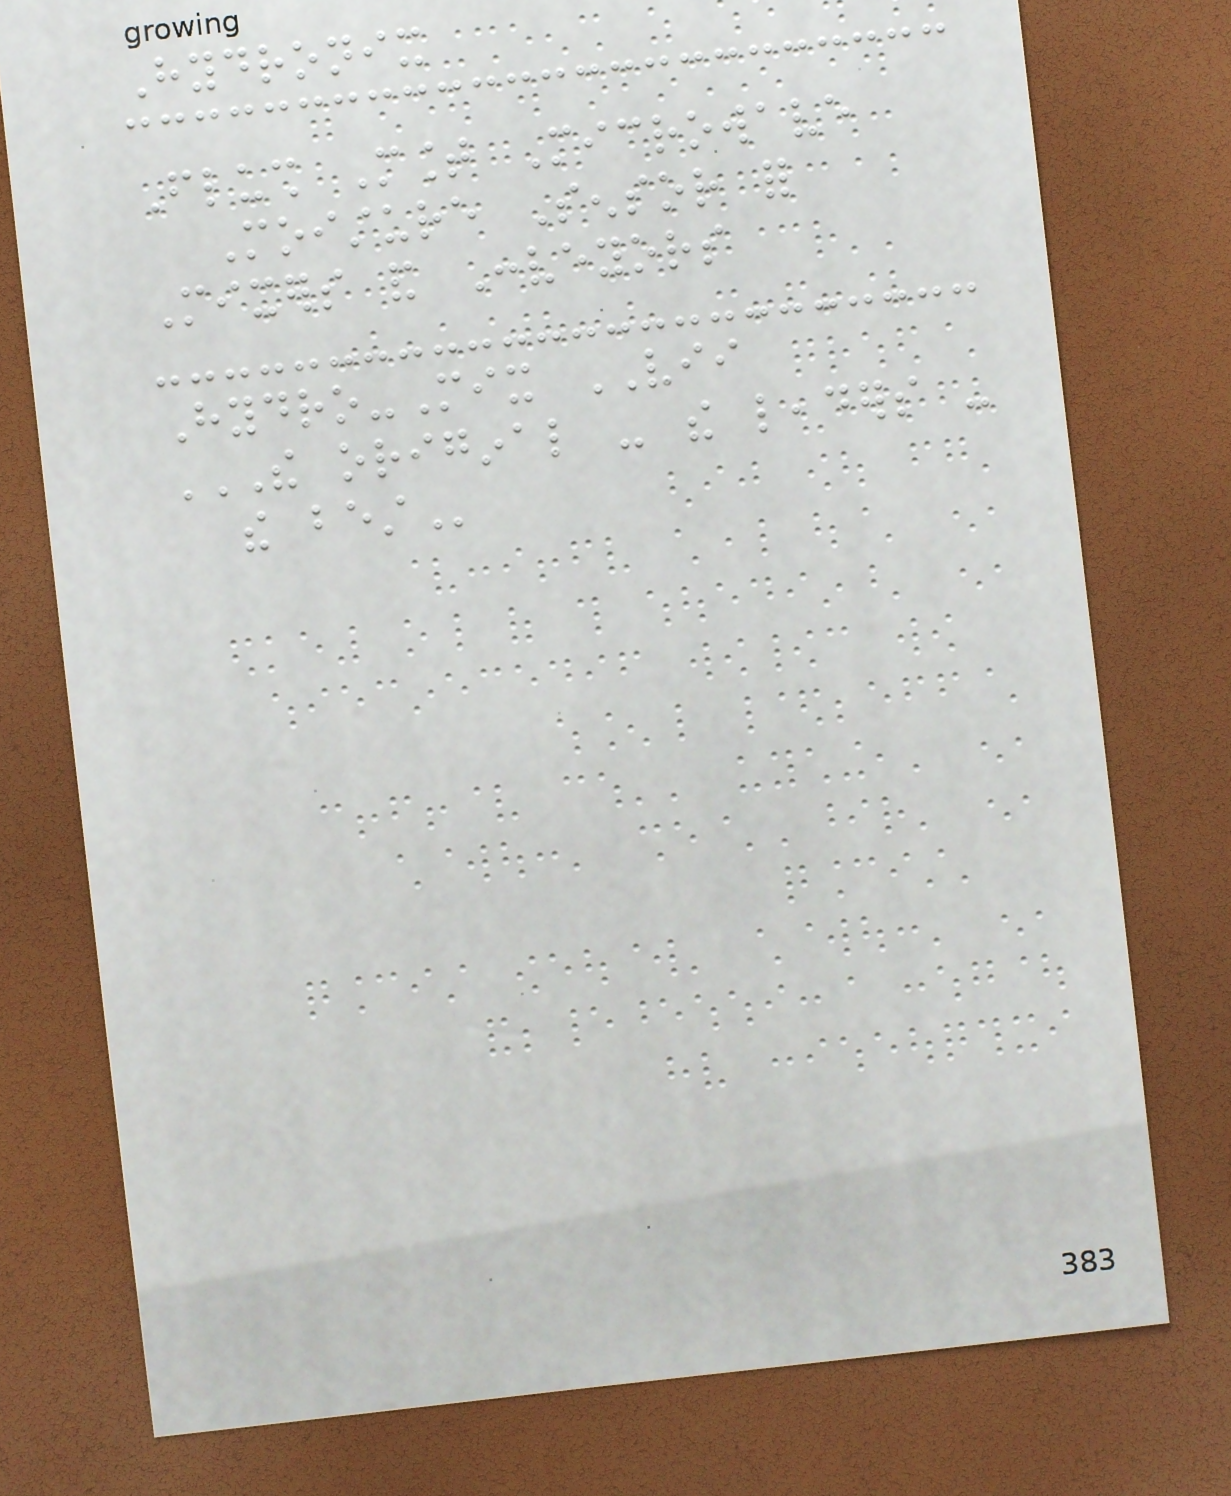Hydronix
Flush Mount Microwave
Moisture Sensor for
Mixers and Conveyors
Hydro-Mix VII
THE ORIGINAL - THE LEADERS -
THE BEST
